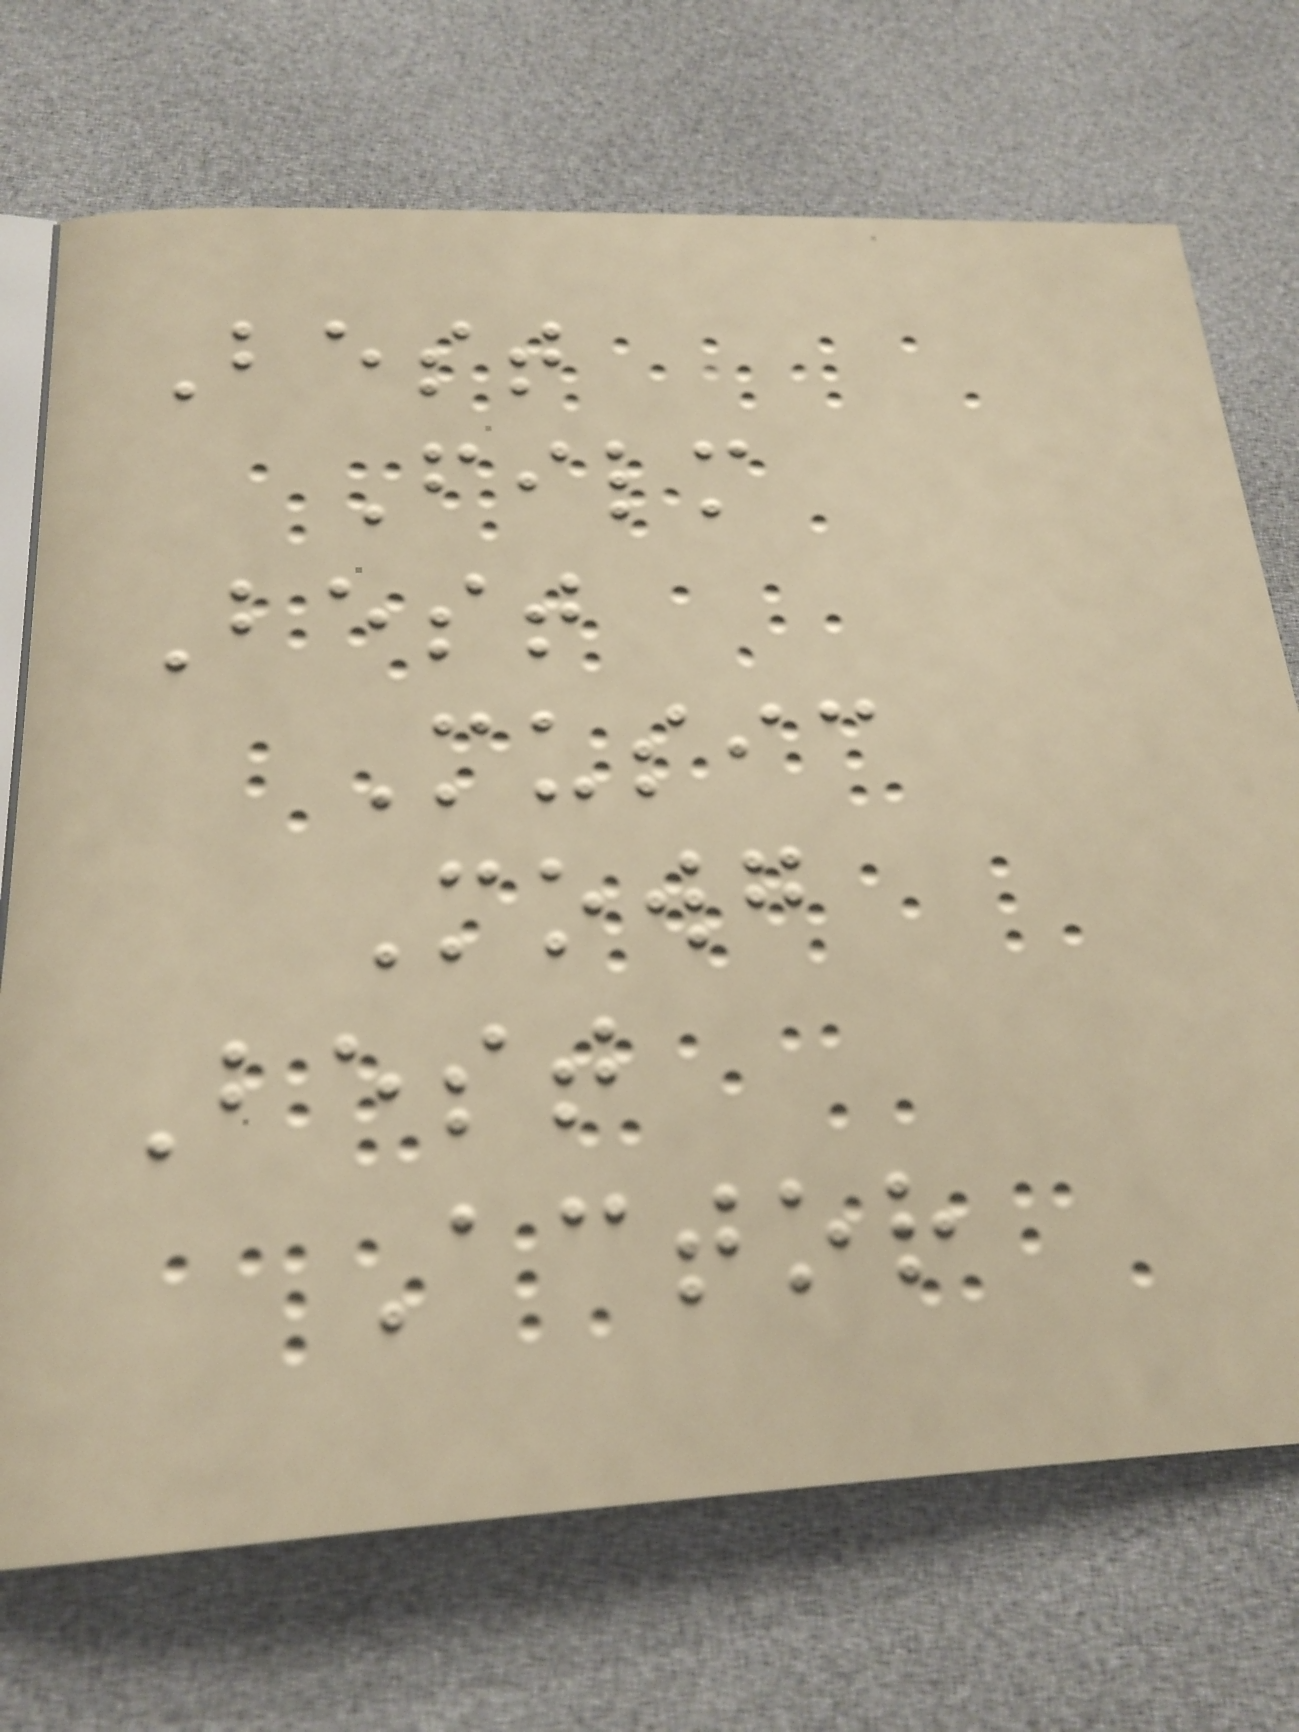Best
Film
Best
Music
Mowg
Best
Actor
